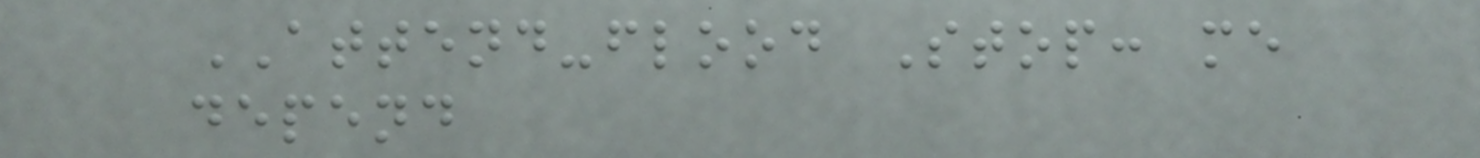ATTEND-flood Stop: me
depend
